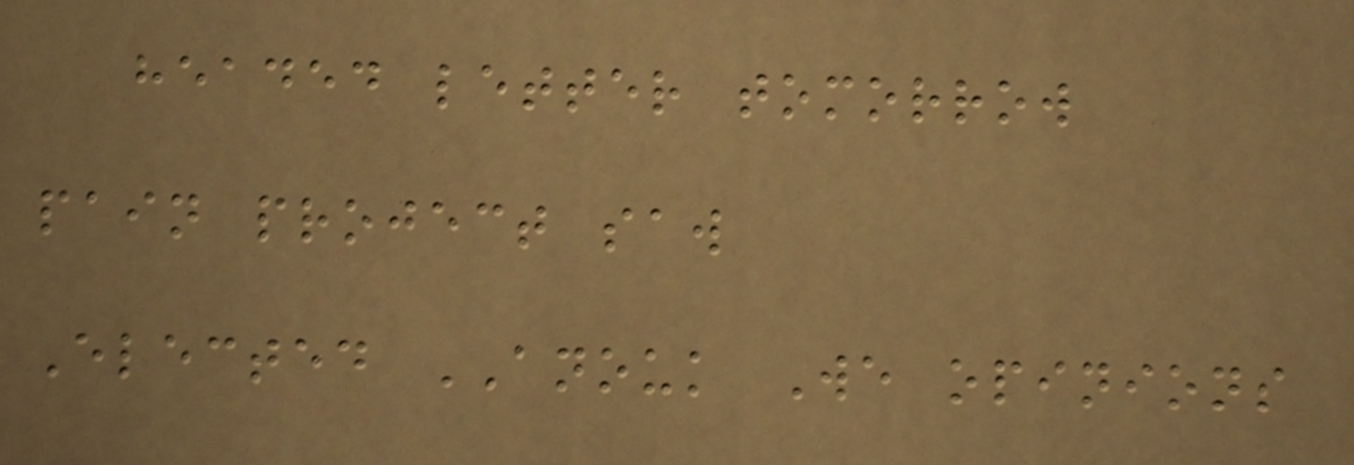headed letter tomorrow
pain project saw
Elected ANOUK We opinions
